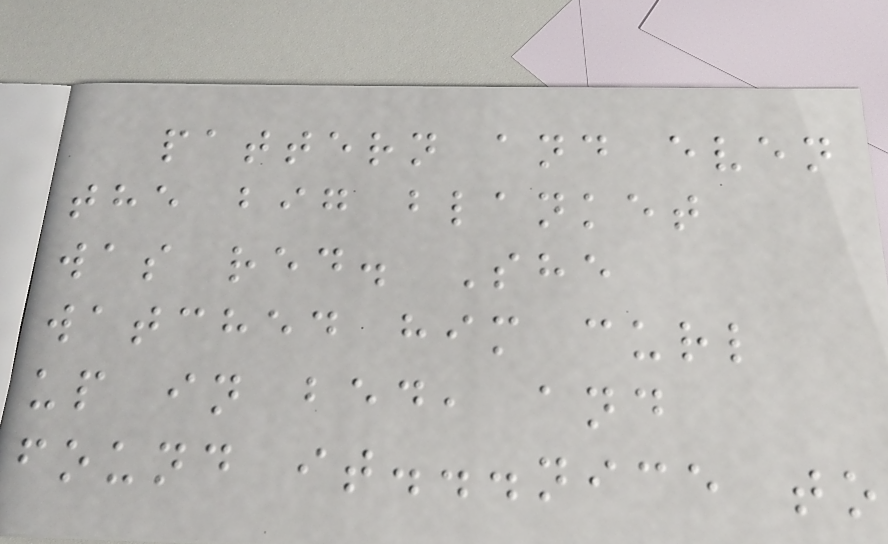pattern and even
the big blanket
was red. She
watched him curl
up in bed, and
found it...nice to
